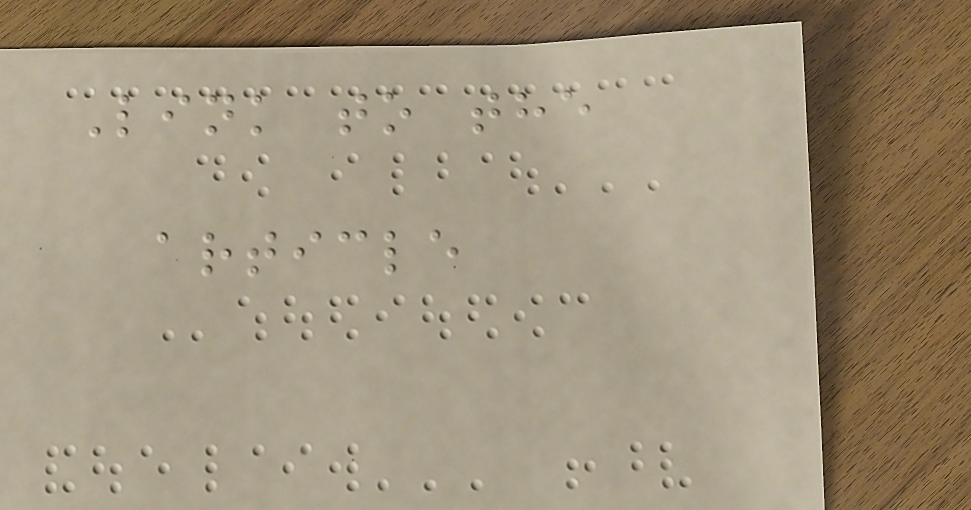Link to the
article
